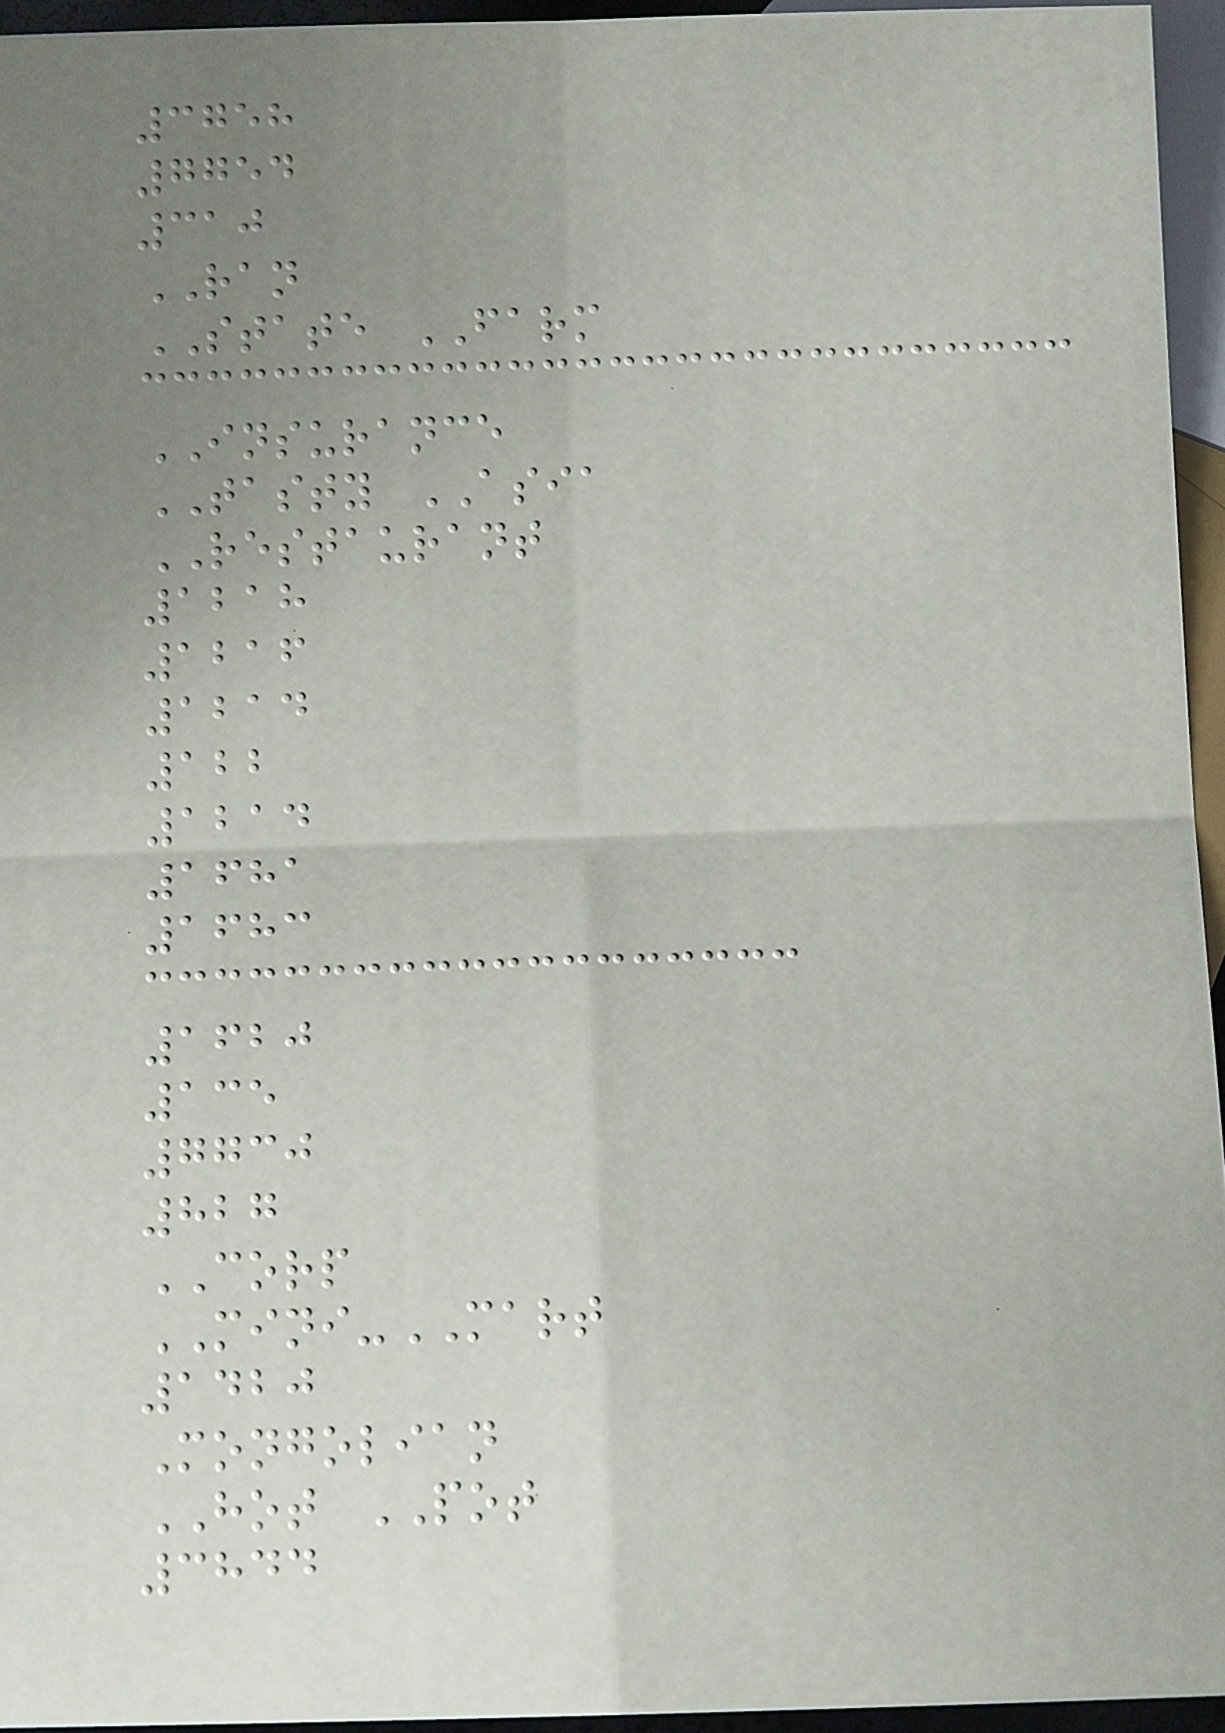3758
7754
310
RAN
STATE FARM
INSURANCE
TASTY ASIA
RESTAURANT
1218
1216
1214
122
1214
1681
1683
1620
135
7730
827
CORP
MINI-MART
1420
Mongolian
HOT POT
3844
